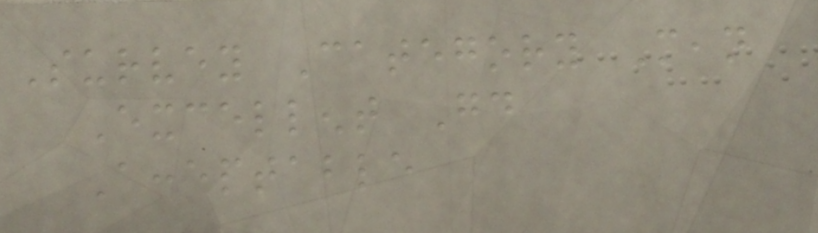Survey Category Mean
Excellent Good
Acceptable
